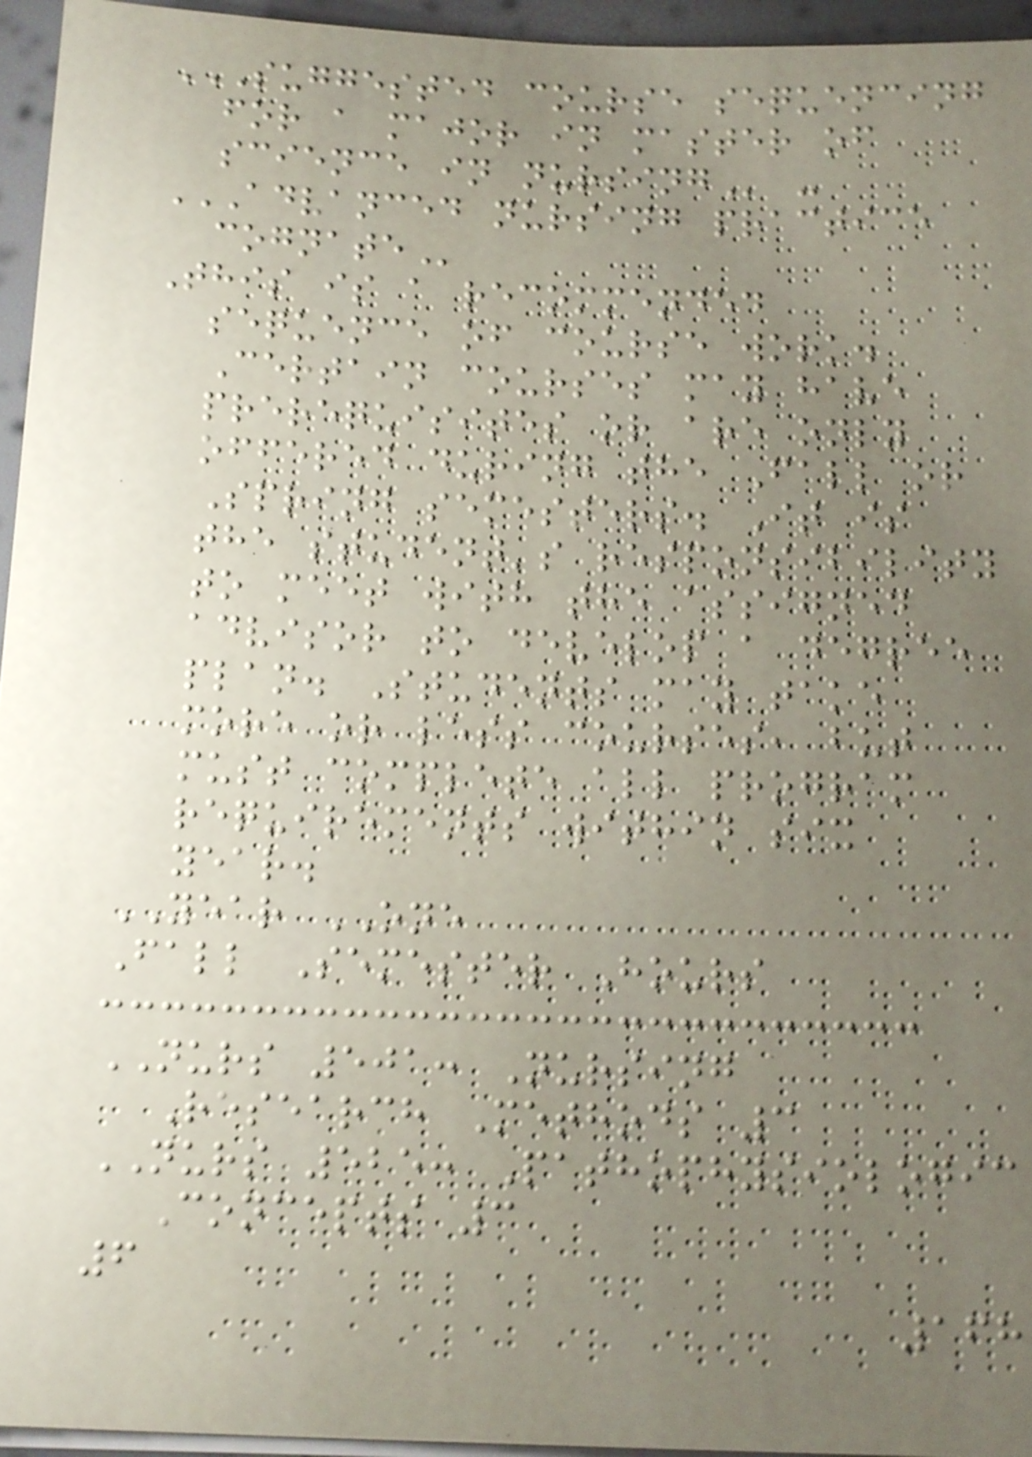SUGGESTED COURSE SEQUENCING
FOR A MAJOR IN MASTER OF
SCIENCE IN NURSING -
ADVANCED NURSING PRACTICE
COGNATE
This is a recommended
sequence of course work.
Certain courses may have
prerequisites or are only
offered during the Fall or
Spring semesters. It is
the student's responsibility
to meet with the assigned
advisor to develop a degree
plan. Students may take
more or less courses, but
must complete all program
requirements within six
year.
YEAR ONE
Fall Semester Hours
NURS 501: Nursing
Research Methods 3
NURS 525: Pathophysiologic
Concepts 3
6
168
